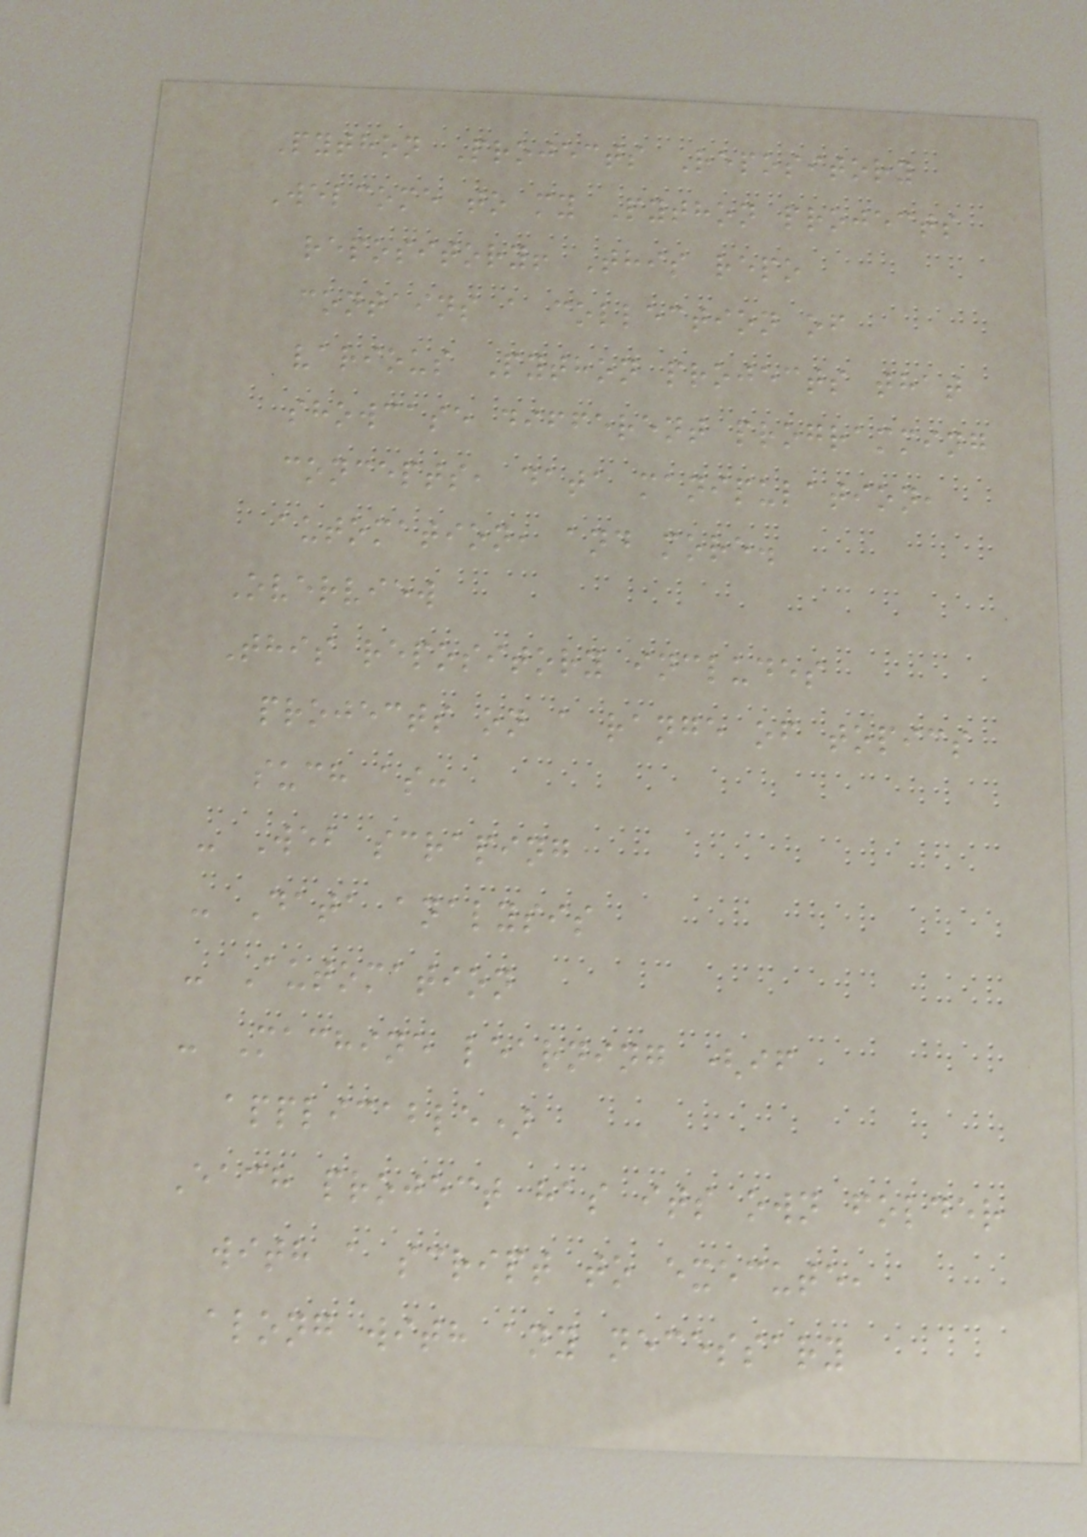Python Projects Repository
Welcome to my Python projects
repository! This repo
contains a collection of
various Python projects that
showcase different programming
concepts, data manipulation,
automation, and more.
Overview
This repository includes
projects on a range of topics
such as:
- Web scraping
- Data analysis
- Automation
- Machine learning (if
applicable)
Each project has its own folder
with a script to execute,
along with any necessary
